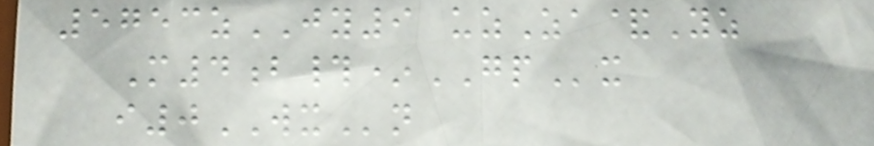5753zJY9 uzZa&Yz
M4b#*GPx
i0WXn
